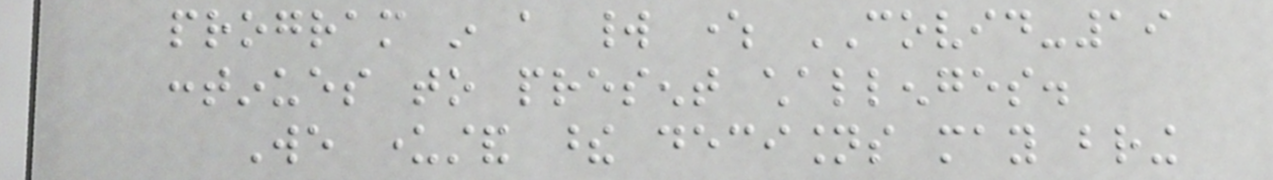program in a world where COVID-19
continues to present challenges.
We understand these decisions may bring
